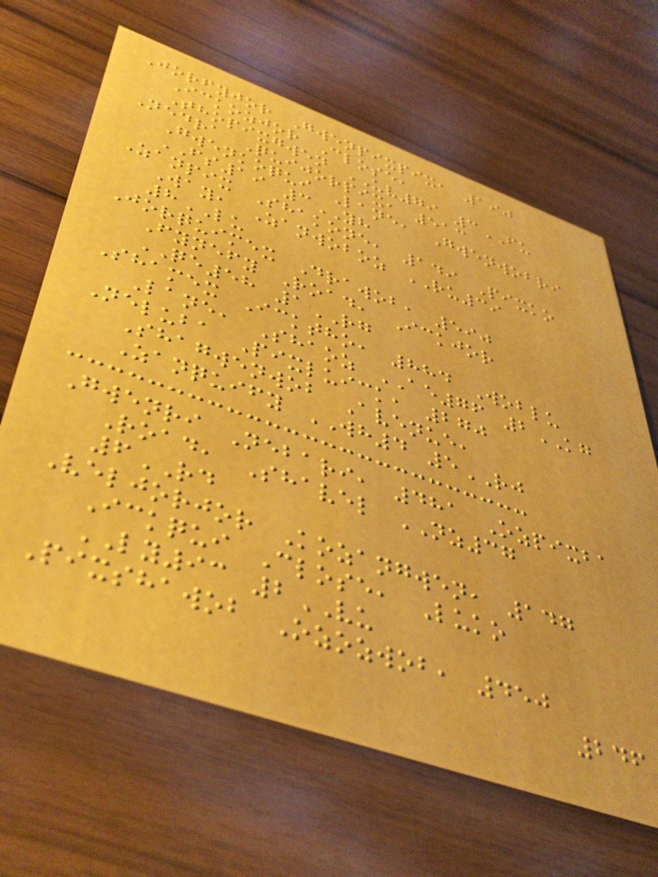Jorfyjor Gwenpixpix, 190
Ickozjor Close,
Thopixgwen UV79 3FU
Nedra Quijorpix, 513
Gwenkoqui Lane, Gwenwobri
FS19 3YH
Zanpix Shakone, 149 Pixko
Way, Zanwoboz RU39
8LU
Jorquimex Drawob, 590
Fynefy Road, Ickjor
QE58 1RG
Shamex Icktho, 884 Woblu
Lane, Shaoz AE76 2KG
Neluba Pixluick, 270
Shagwenwob Avenue,
Zanquify WH4 5RJ
Gwenri Nebari, 481 Ozpixba
Road, Shavel NZ37
6RD
Veljorjor Kozangwen, 147
Ickqui Close, Luko
LY93 2VU
Pixshawob Ozozwob, 450
246
